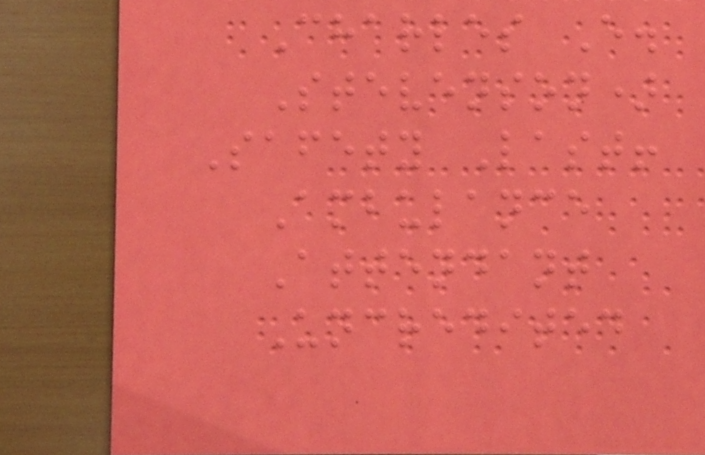Charles E.
Stevenson)
Safety Last!
Ambulance
Attendant
Uncredited
